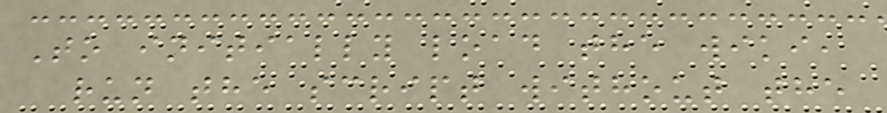To initially load the wiki,
run the script without the
